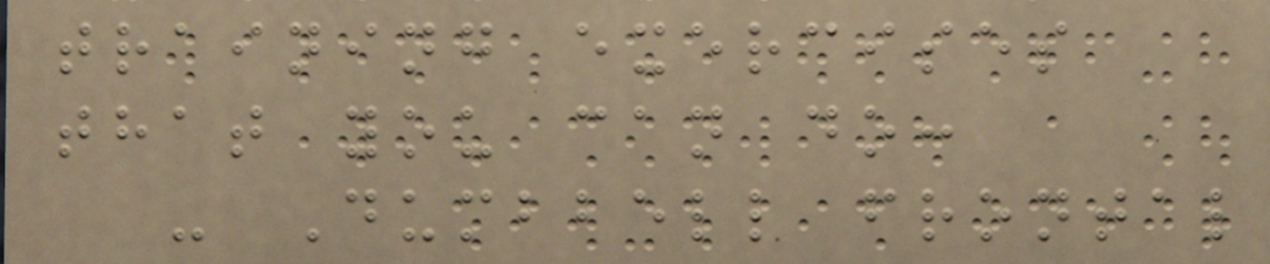training exercises
that you can do:
- Dumbbell frontal
